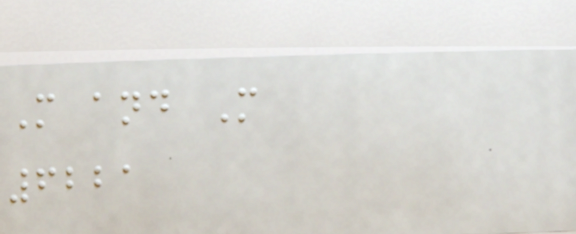M and M
6221
